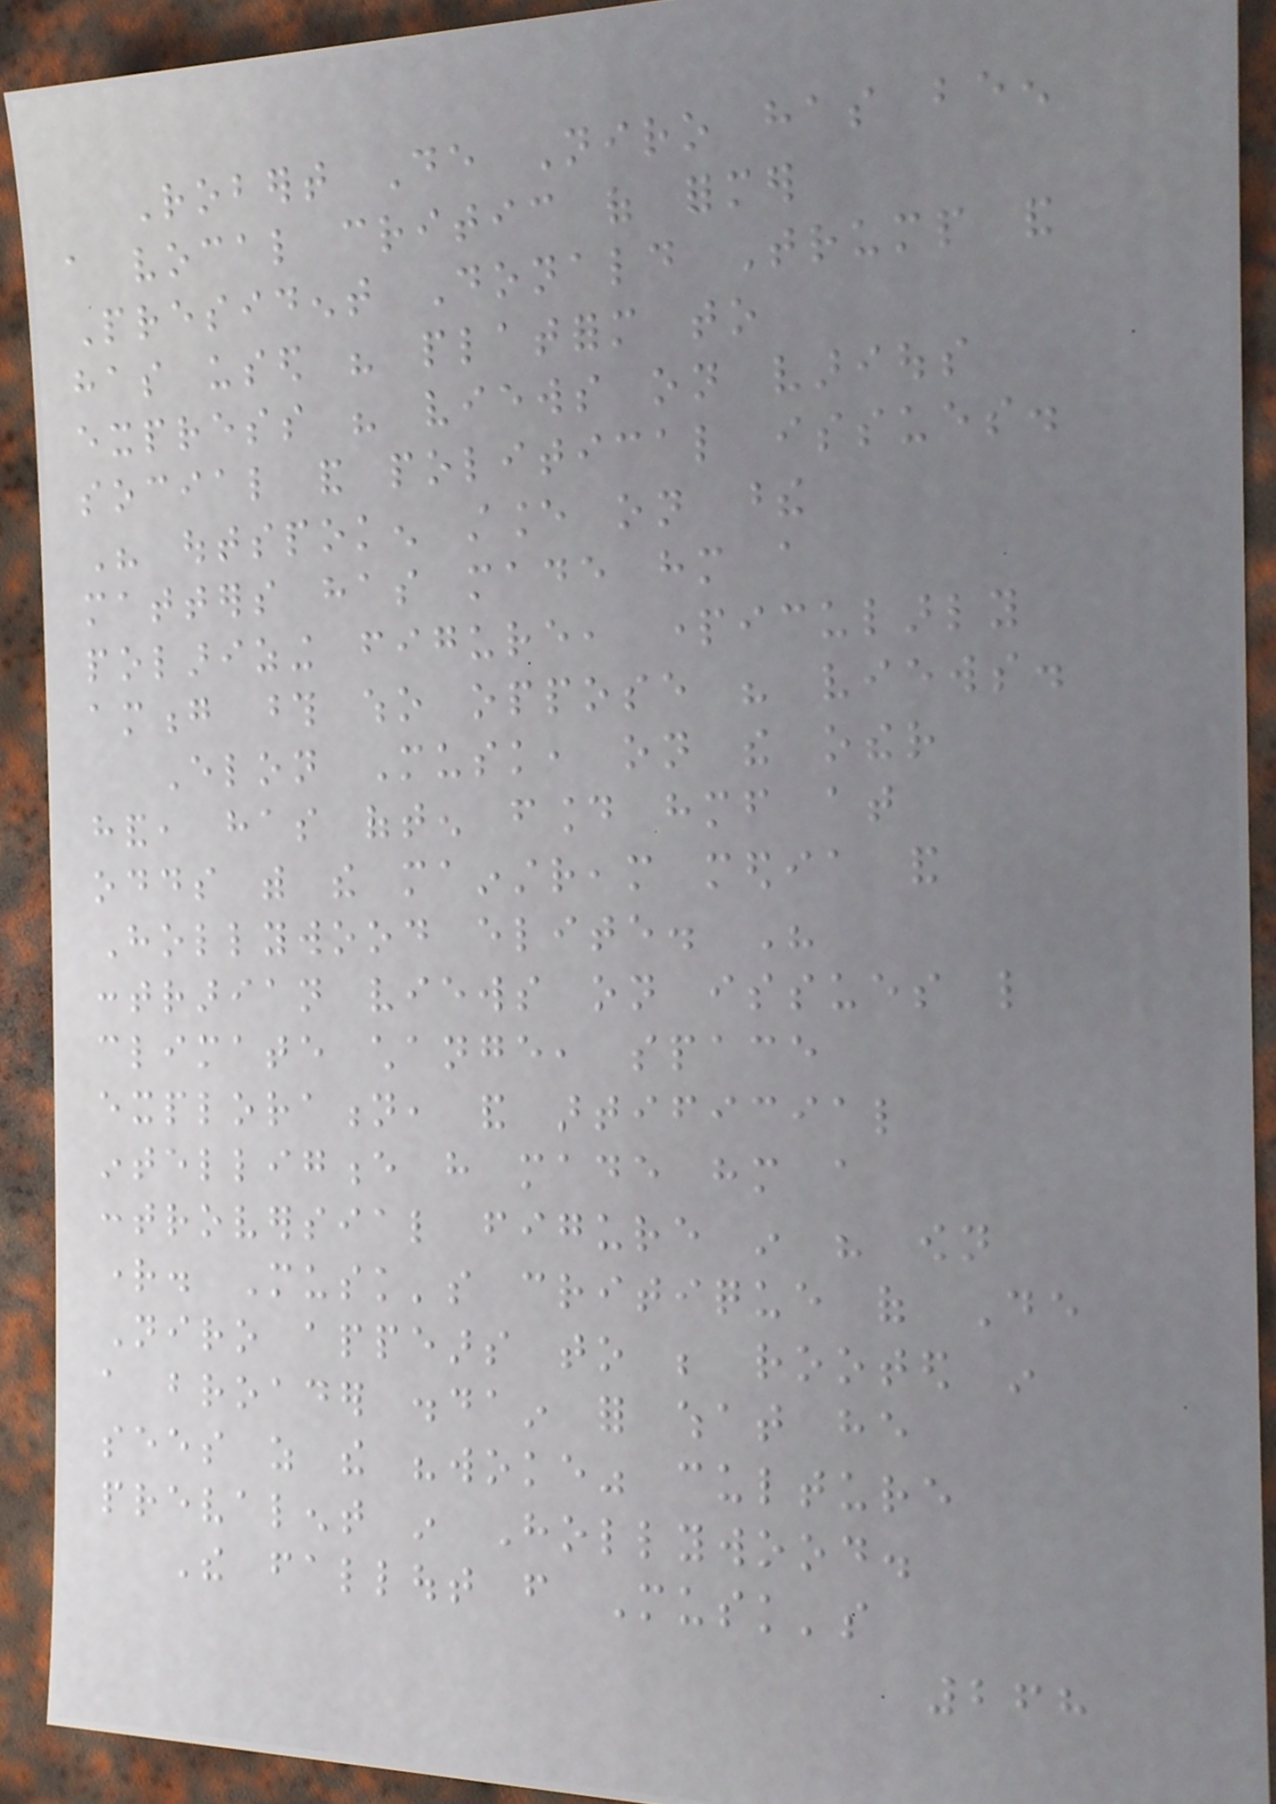Robert De Niro has been
a vocal critic of former
President Donald Trump and
has used his platform to
express his views on various
social and political issues.
His outspoken stance on these
matters has made him a
polarizing figure, particularly
among those who oppose his views.
Elon Musk, on the other
hand, has often found himself at
odds with the mainstream media and
Hollywood elite. His
contrarian views on issues like
climate change, space
exploration, and artificial
intelligence have made him a
controversial figure in his own
right. Musk's critique of De
Niro appears to be rooted in
a broader disdain for what he
sees as the "woke" culture
prevalent in Hollywood.
The fallout from Musk's
268
